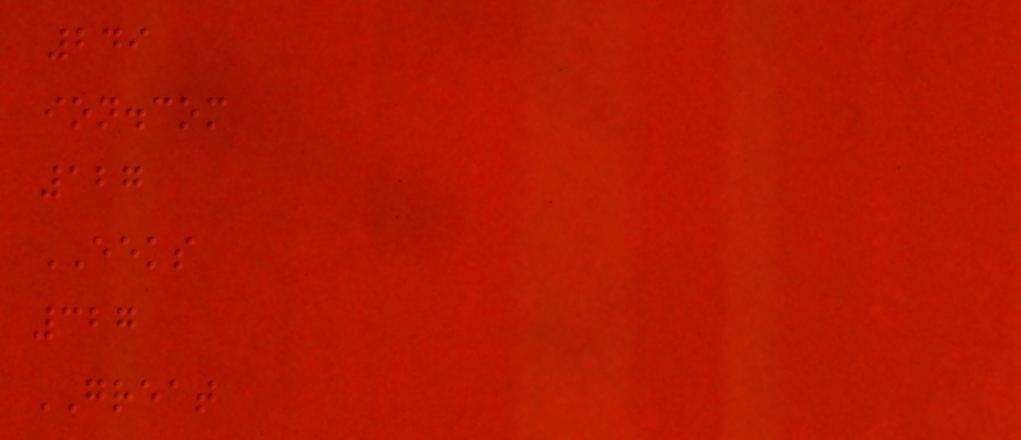249
ion.com
127
EEKS
327
GREAT
